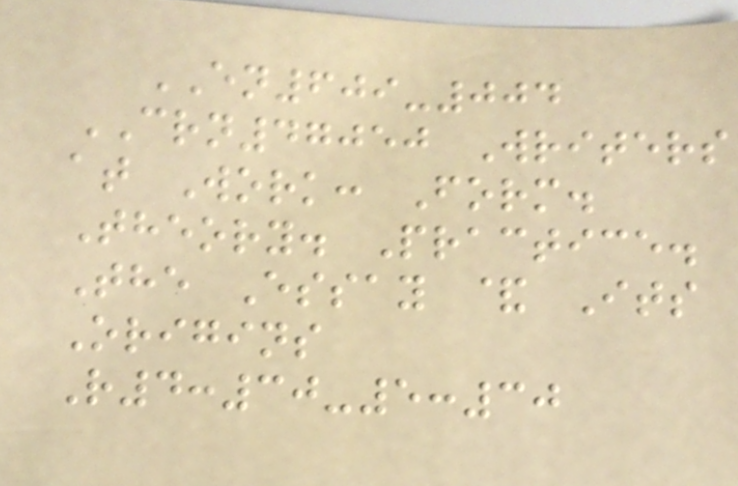EN609-004
CRN47050 Writers
at Work: Form.
Theory. Practice.
The Essay & Its
Origins
R4:30-5:30
